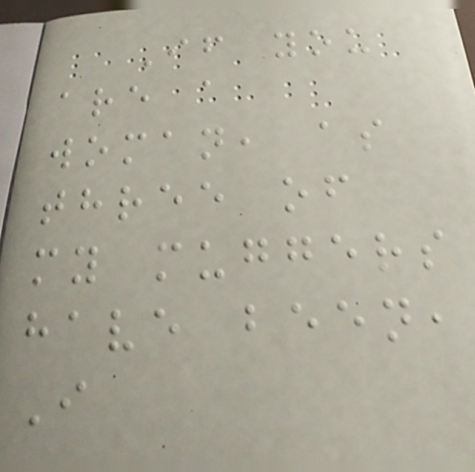If you
are a
woman, as
three of
my muggers
have been,
I
